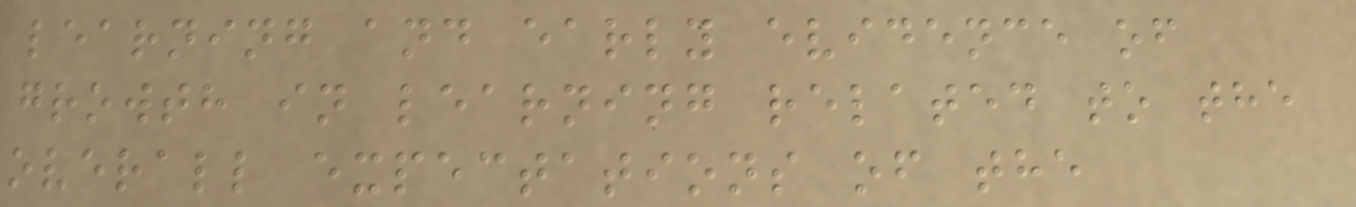learning and early evidence of
growth in learning related to the
overall expectations of the
